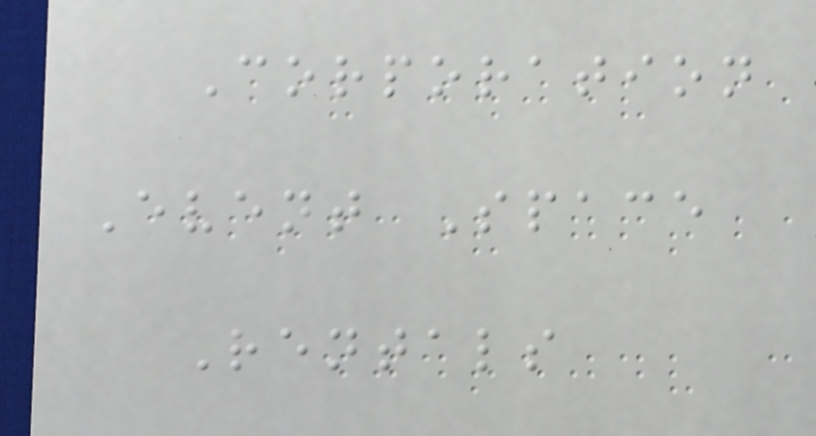Corporation
Event Space
Rentals
